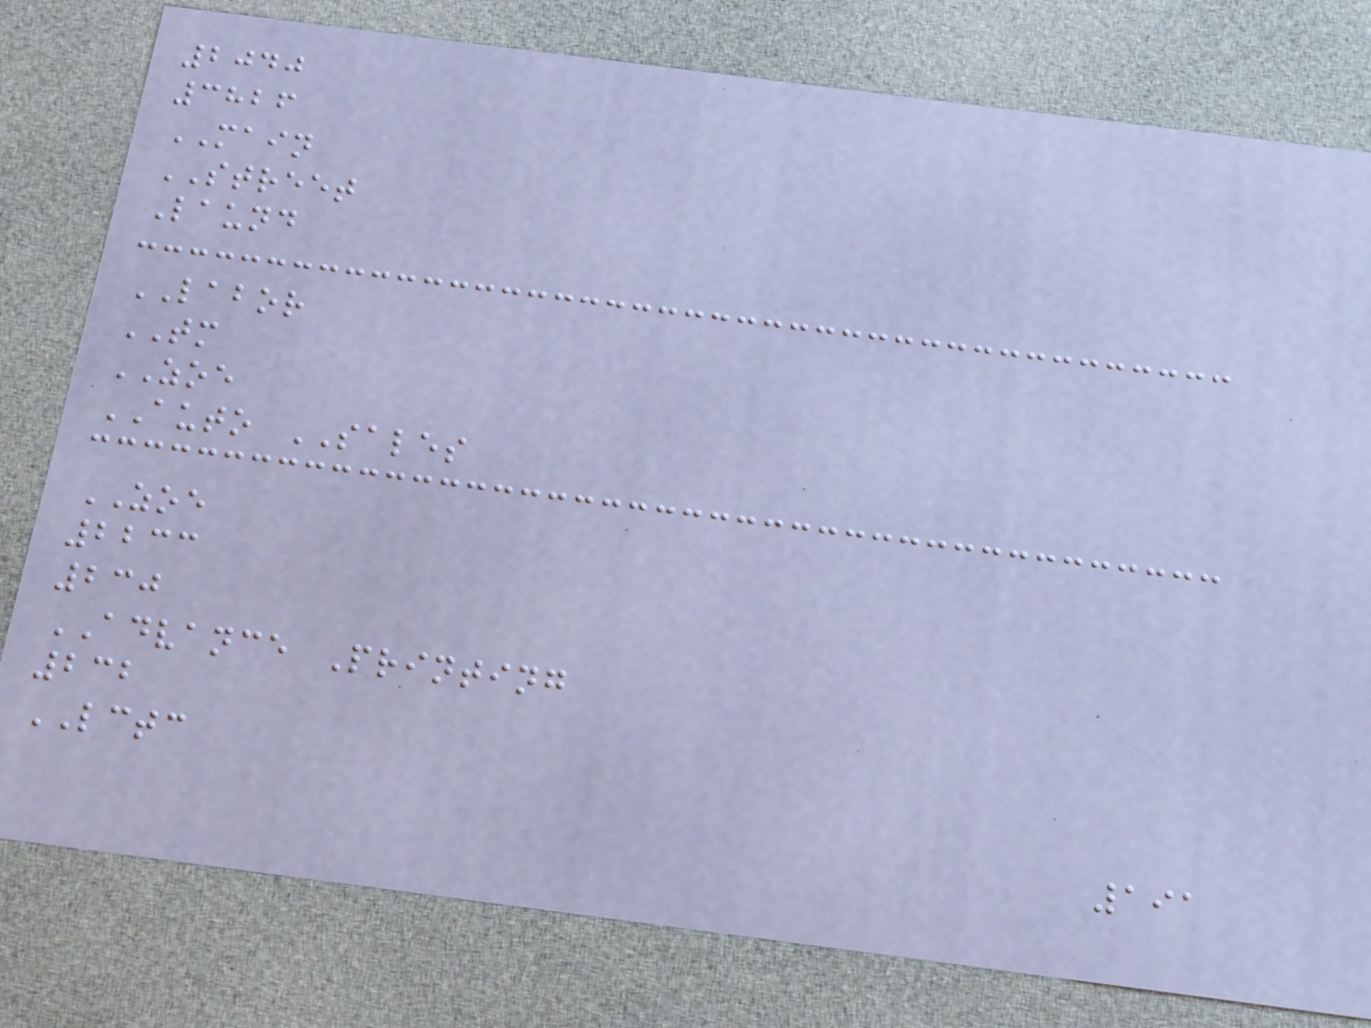2040
3826
MAIN
STREET
Laund
LABOR
TM
ZOE
AUTO SALES
ZOE
2233
230
ADVANCE Printing
232
LCTC
191
